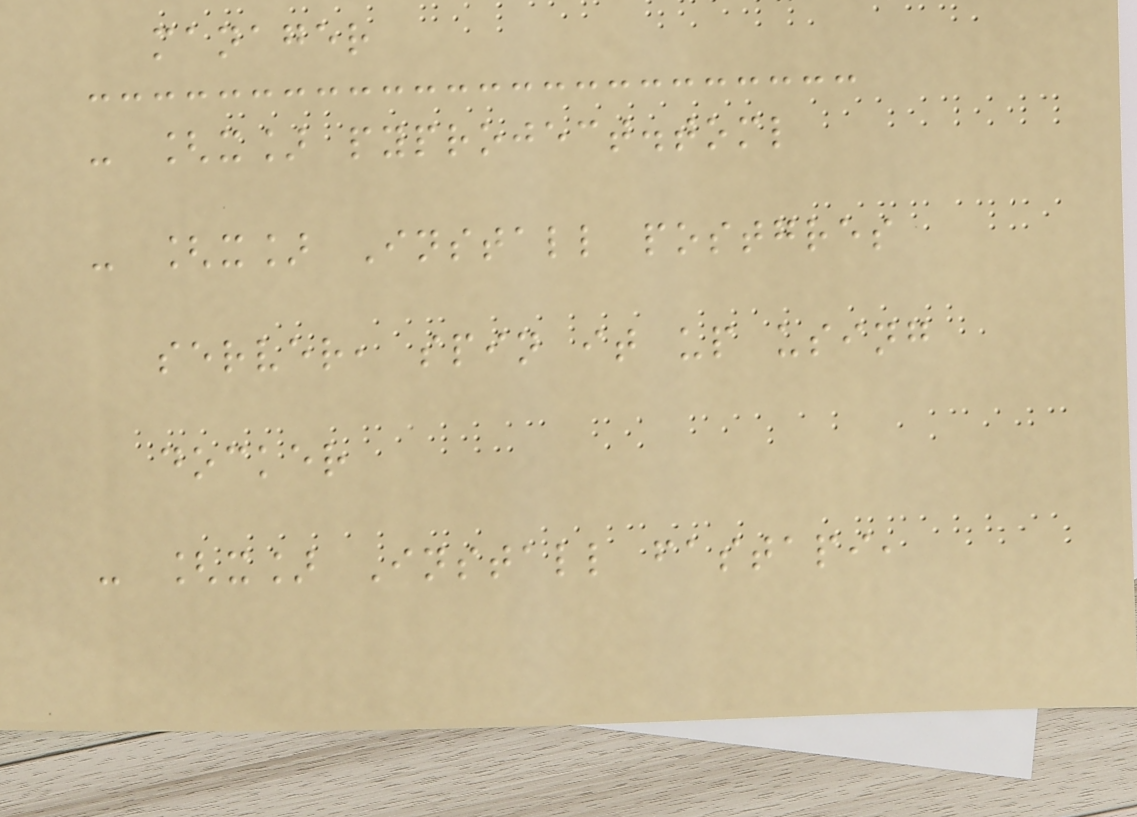manager
- [x] pyproject.toml
- [x] Install postgres
server, spin it up using
docker
- [x] Install fastapi,
